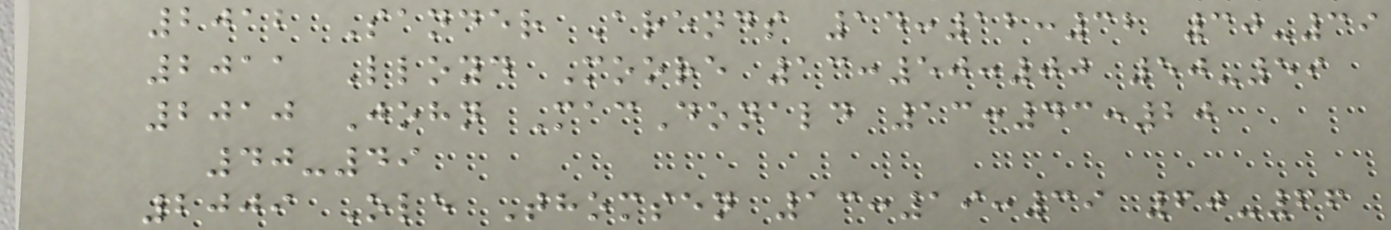2012 Sander Arends 14:12:32 30-39
2011 Lloyd Moore 13:50:00 50-59
2010 John MacDonald 13:43:20
40-49
2009 Ole Thomsen 13:19:39 60-66
